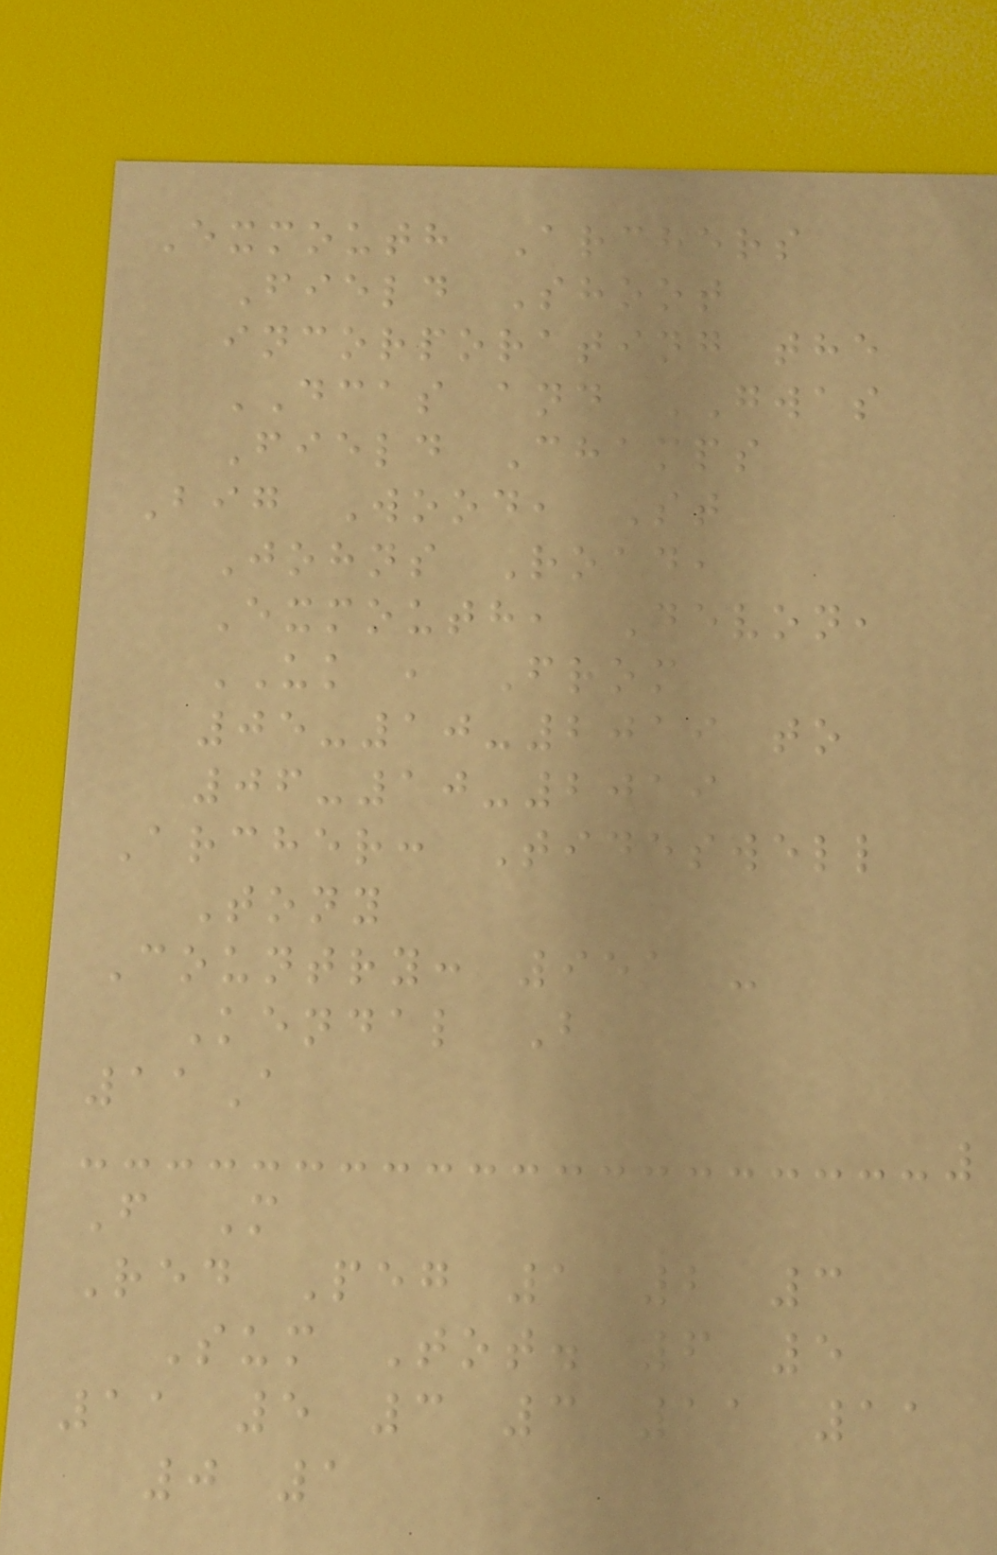Exmouth Archers
Field Shoot
incorporating the
DCAS and GWAS
Field Champs
Big Wood, St
Johns Road,
Exmouth, Devon,
UK , From
05-10-2019 to
06-10-2019
Archer: Tideswell
Tony
Country: 951 -
Kendal B
11A
F M
Red Peg 1 2 3
Sum Tot. 6 5
11 5 3 3 11 11
0 1
